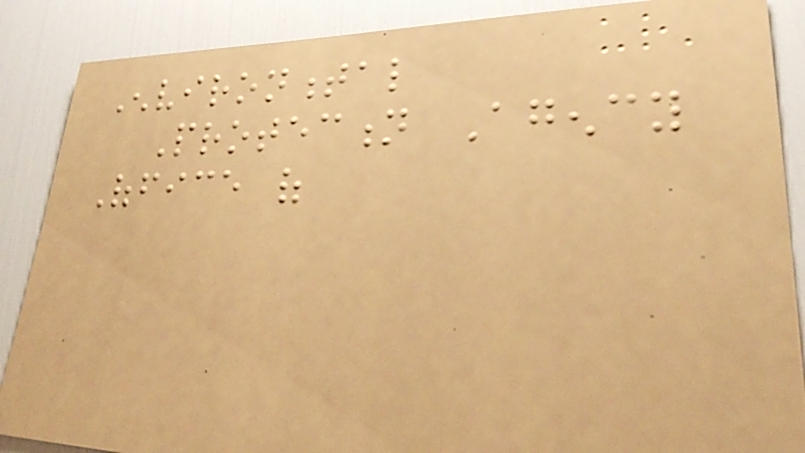Environmental
Protection Agency
Office of
